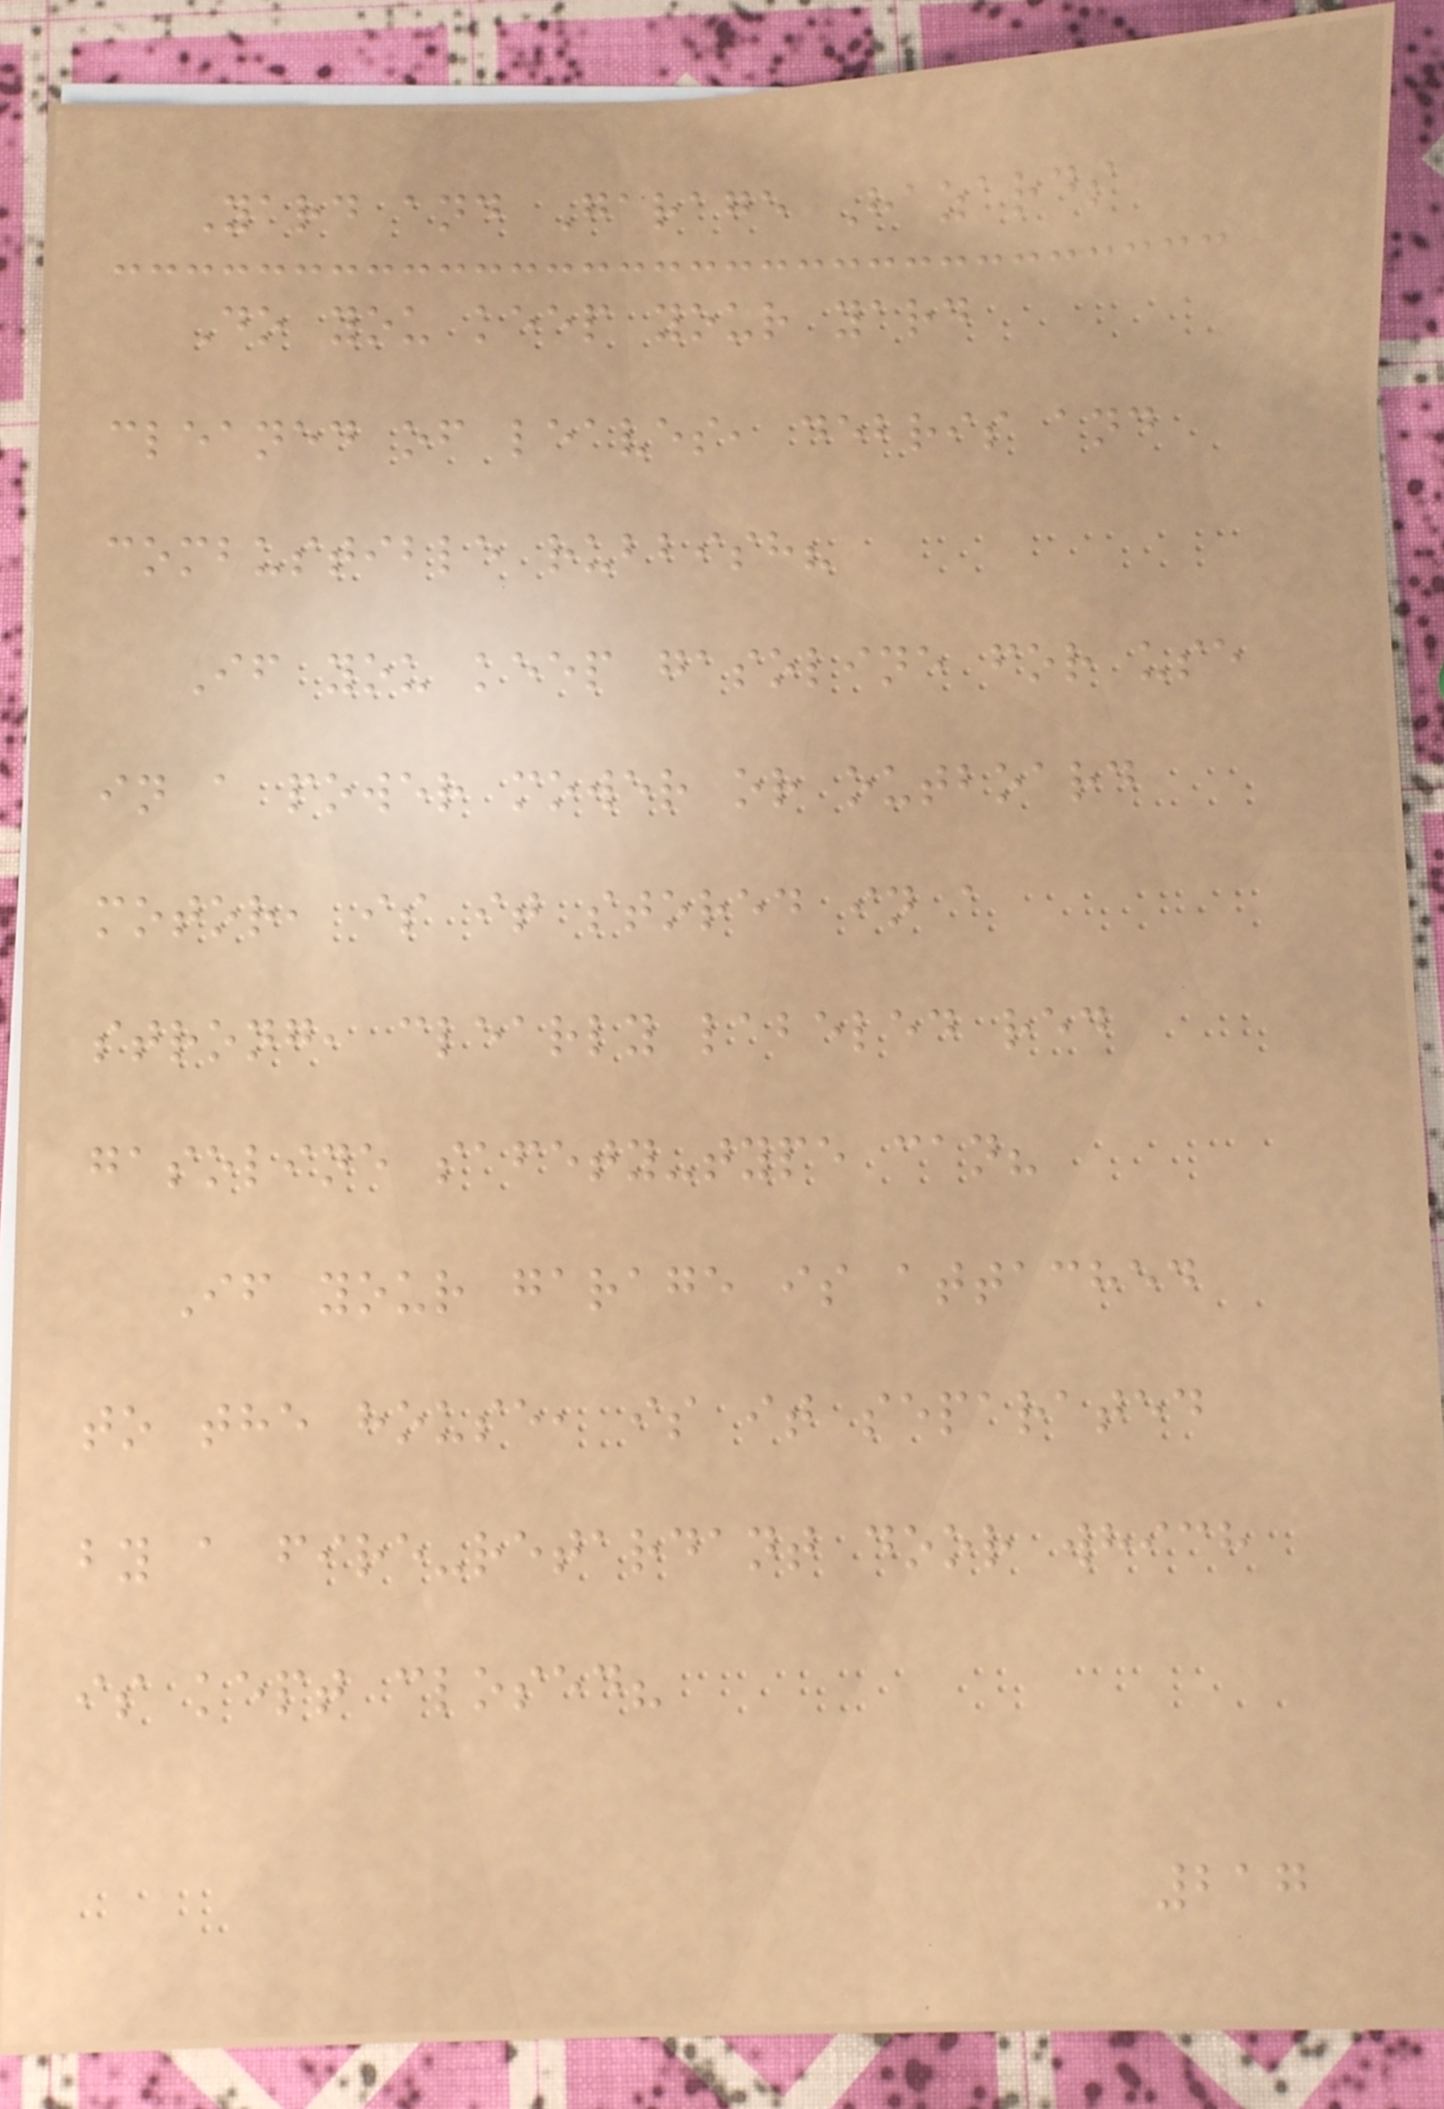Yard and Garage Hazards
Do you keep your yard
cleaned of leaves, debris and
combustible rubbish?
If you keep gasoline for use
in a power mower or outboard
motor, is it stored in a
strong, clearly labeled red
gasoline safety-type can?
If your garage is attached
to the house, is it separated
by a fire-retardant door which
is kept closed?
217
